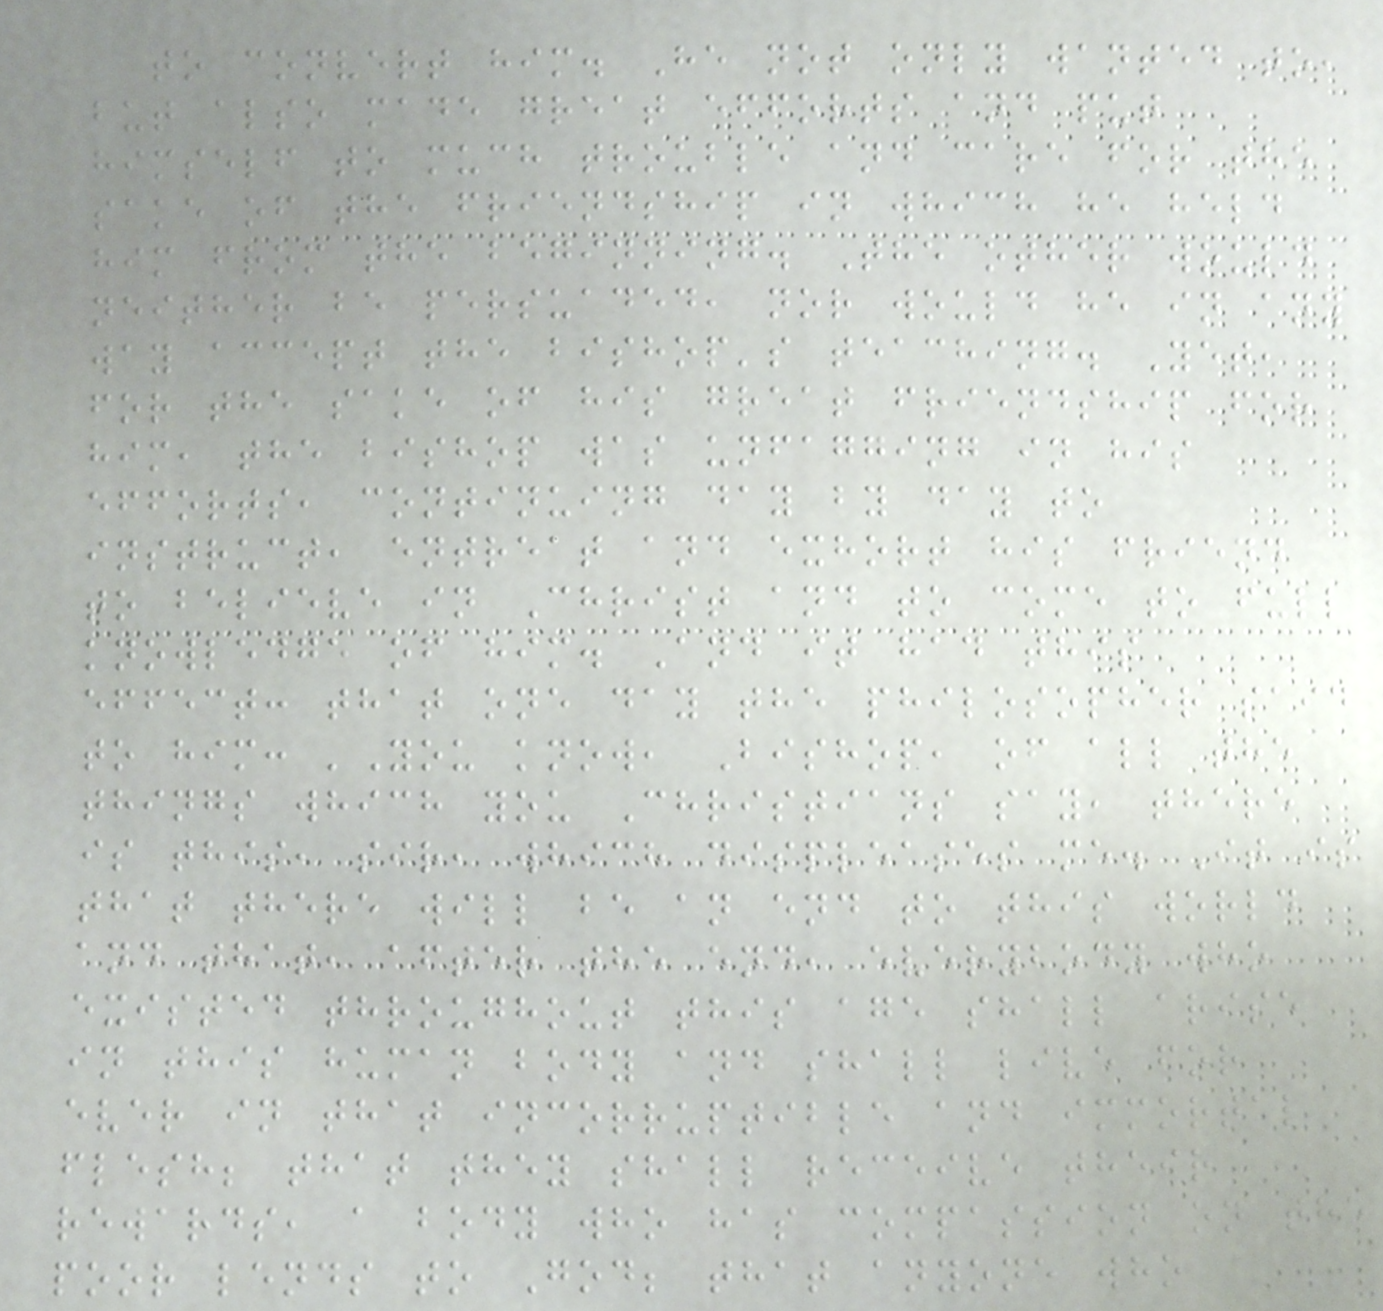to convert him. He not only wanted to,
but also made great efforts and put
himself to much trouble and care for the
sake of the friendship in which he held
him from the beginning. The other would
neither be persuaded, nor would he in any
way accept the bishop's teaching. Yet,
for the sake of his great friendship for
him, the bishop was unfagging in his
efforts, continuing day by day to
instruct, entreat and exhort his friend
to believe in Christ and to come to full
knowledge of him. And it had this
effect: that one day the philosopher said
to him: 'You know, Bishop, of all the
things which you Christians say, there
is this, sir, which displeases me. It is
that there will be an end to this world
and that, after the end, everybody who
existed throughout this age shall arise
in this human body and shall live for
ever in that incorruptible and immortal
flesh; that they shall receive their
rewards, a body who has compassion on the
poor lends to God; that anyone who
